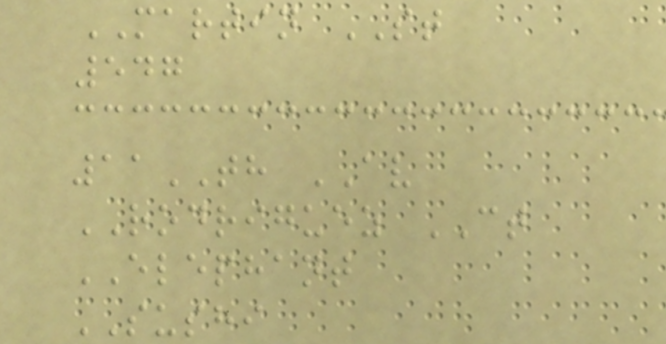MARTIN ST
547
11TH AV
RODRIGUEZ CT
ELEPHANT
SUSHI
